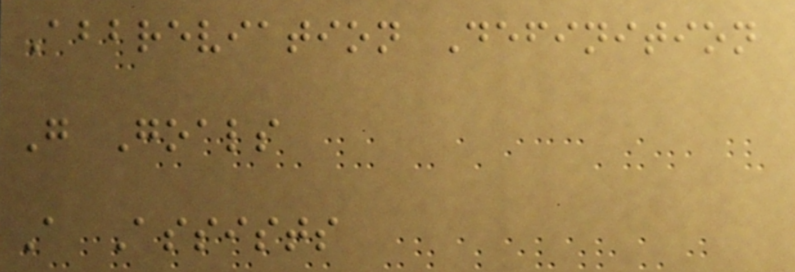Abbreviation Definition
G Goals
A Assists
